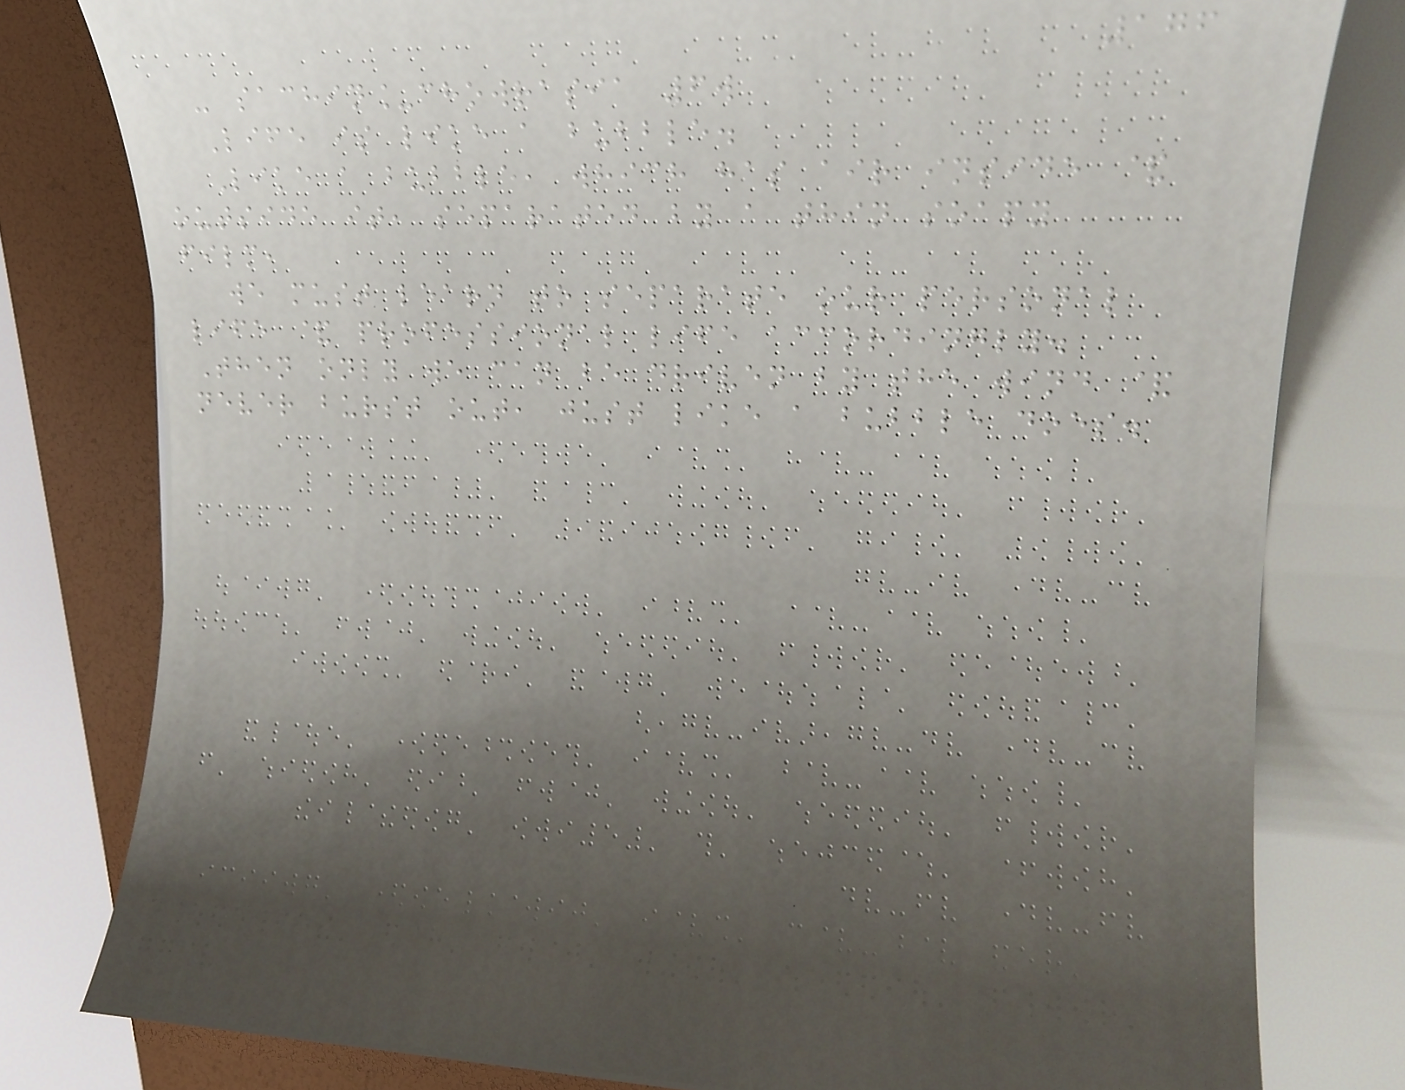176
- sachin_chowrasia 6w
Life is like a bubble.
Like a bubble, which has air inside &
outside it, separated by a thin soapy
film,
we must learn to separate our personal
life & professional life accordingly.
Then only we can be driven by the wind &
never burst out, just like a bubble does.
